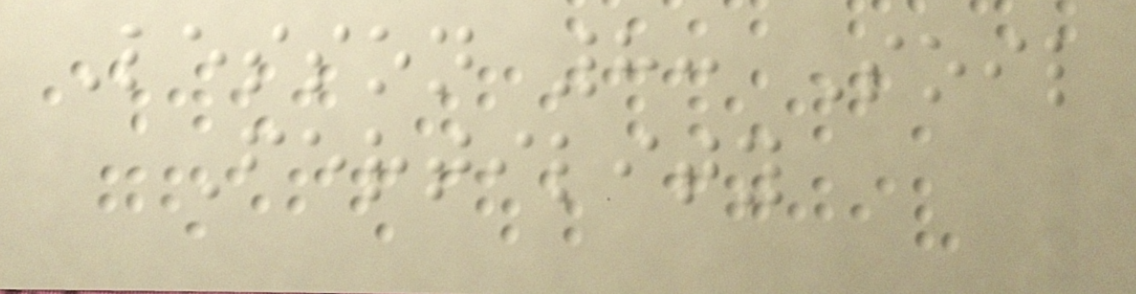Lesson 8: Soil
Fertility
